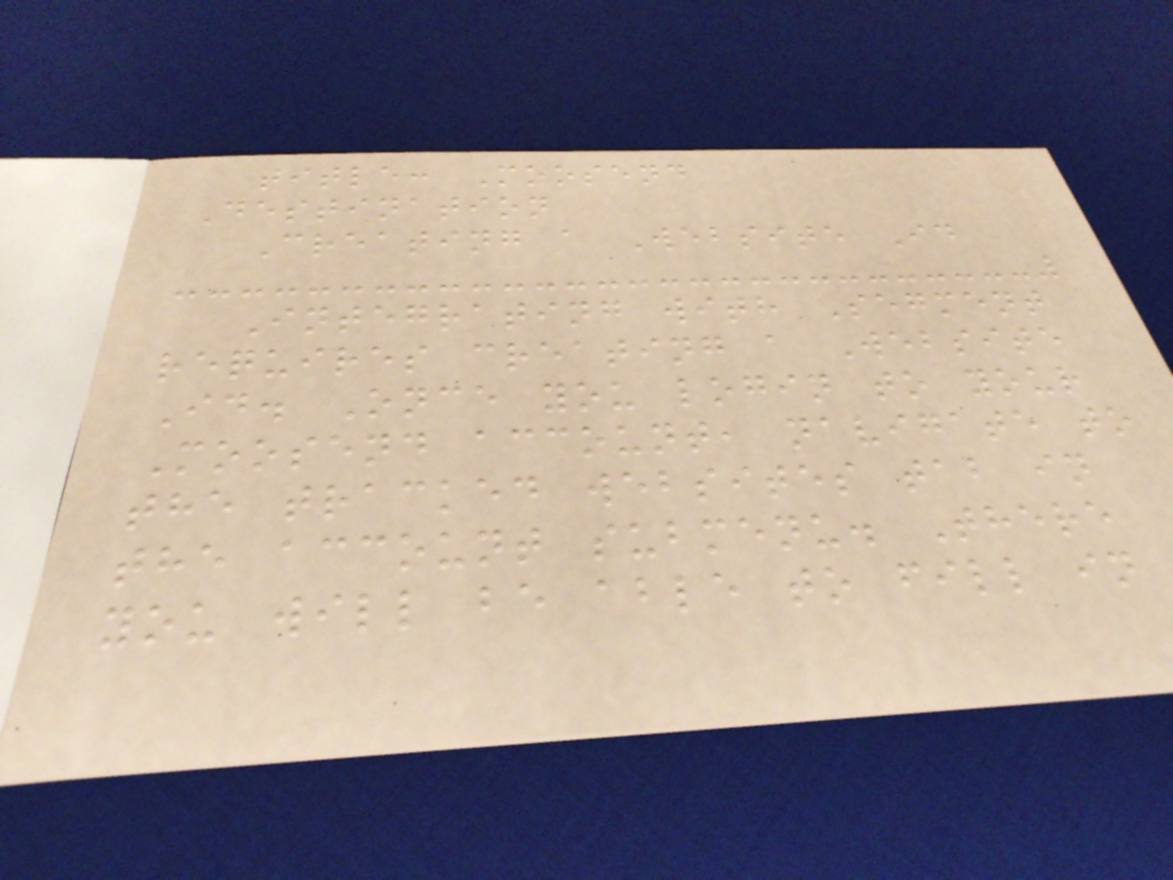title: Moosend
Destination
Creating a Website Id
Integrating with Segment
requires creating a Website
Id. Once you login to your
Moosend account, navigate to
the tracked websites tab in
the account submenu. There
you will be able to fill in
